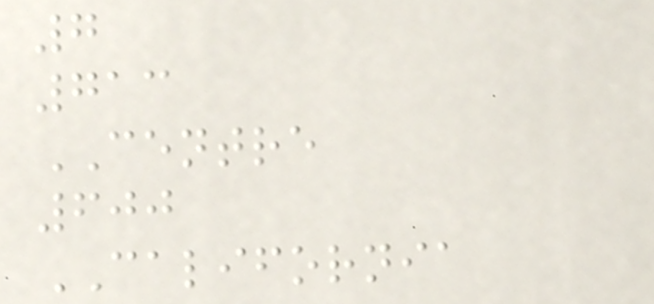7
713
CENTRE
600
CALIFORNIA
